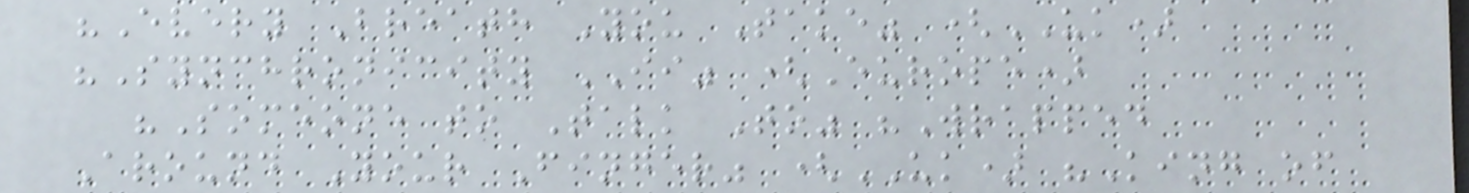"Every Breath You Take" (UK)
"Synchronicity II" (Europe)
"Someone to Talk To" "Wrapped
Around Your Finger" (UK) "King of
